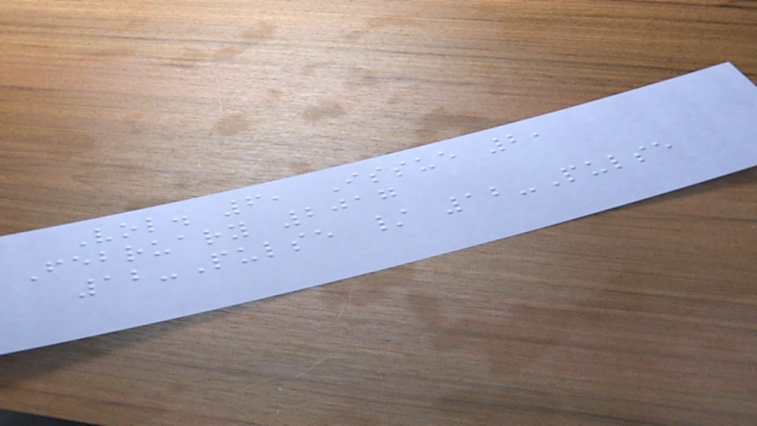Vol. 6, Issue 2,
February 2017
12-Pulse / 12-Pulse
